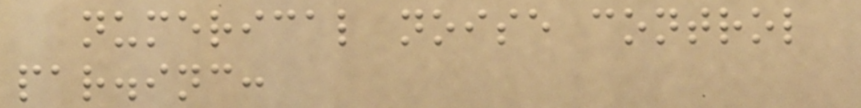numerical noise control
par.inc:
